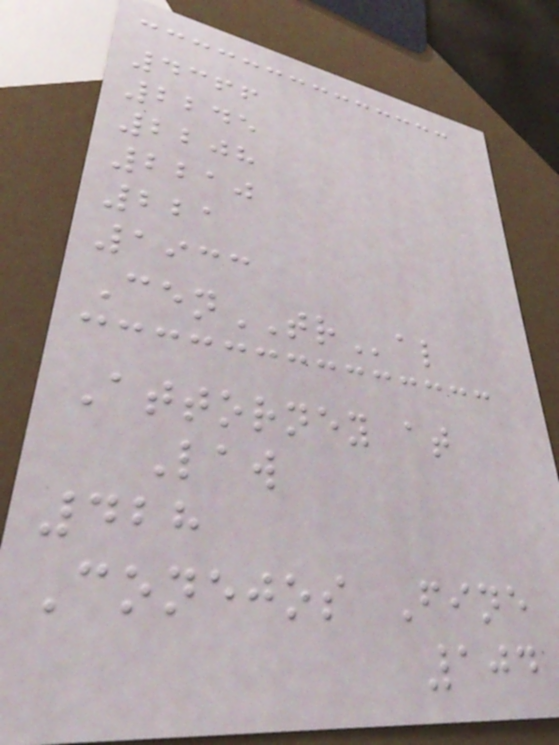4366
2245
2208
2210
221
1933
CenTRal
Attorney at
Law
428
Conejos Fine
104
